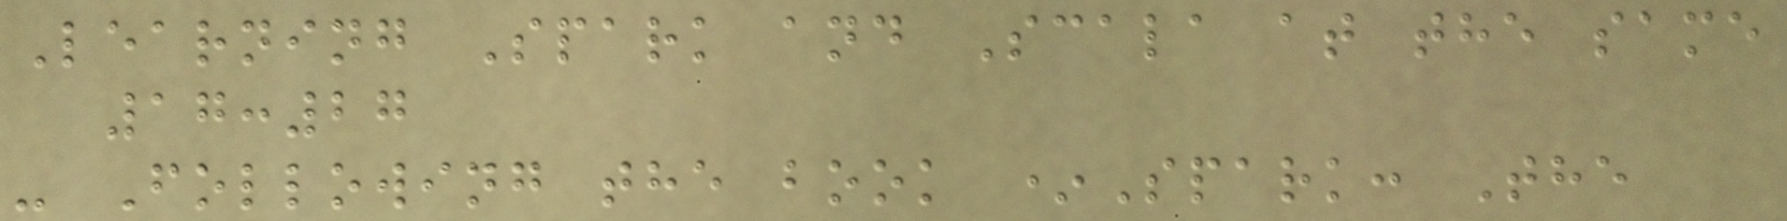Learning Spark and Scala at the same
17:27
- Following the book *Spark: The
